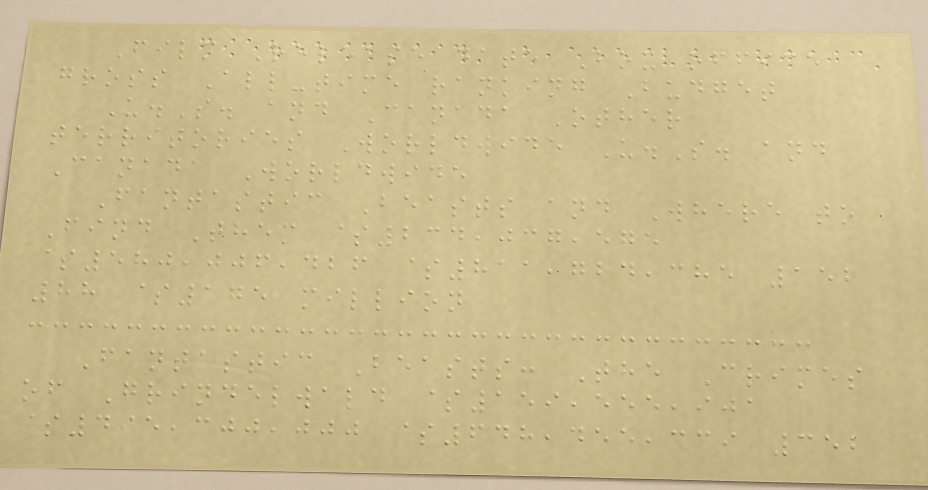Film Release date Box office
gross All-time ranking Budget
U.S. and Canada Other
territories Worldwide U.S. and
Canada Worldwide
Fantastic Beasts and Where to
Find Them $234,037,575
$580,006,426 $811,724,385 152
88 $175 million
Fantastic Beasts: The Crimes
of Grindelwald $159,555,901
$495,300,000 $648,455,339 352
